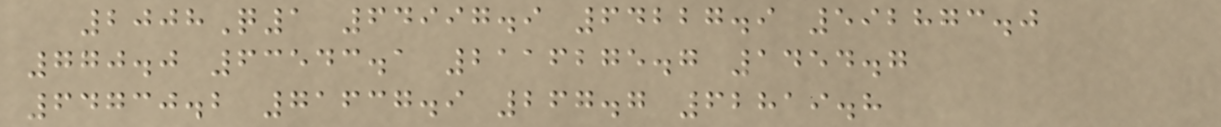2008Q1 64997.9 64227.9 592873.0
770.0 63543.1 2116275.7 1454.7
64730.2 71637.9 267.7 62819.8
